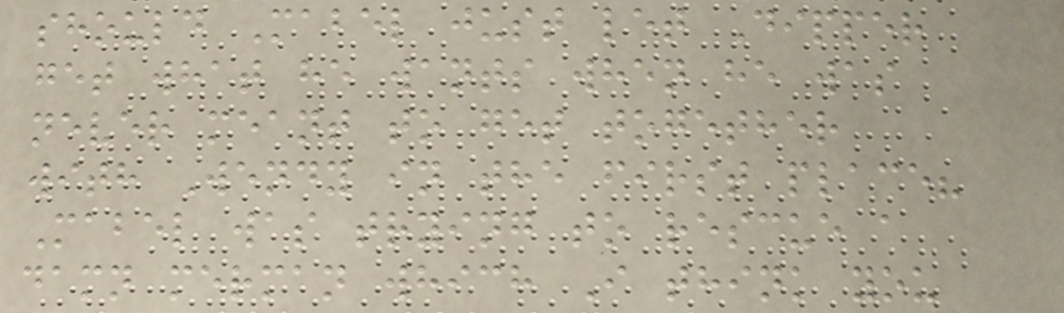should Mabel just let Dipper
get what he wants when he was
never meant to get together
with Wendy in the first place?
Mabel was trying to rescue a
damn merman which I think you
